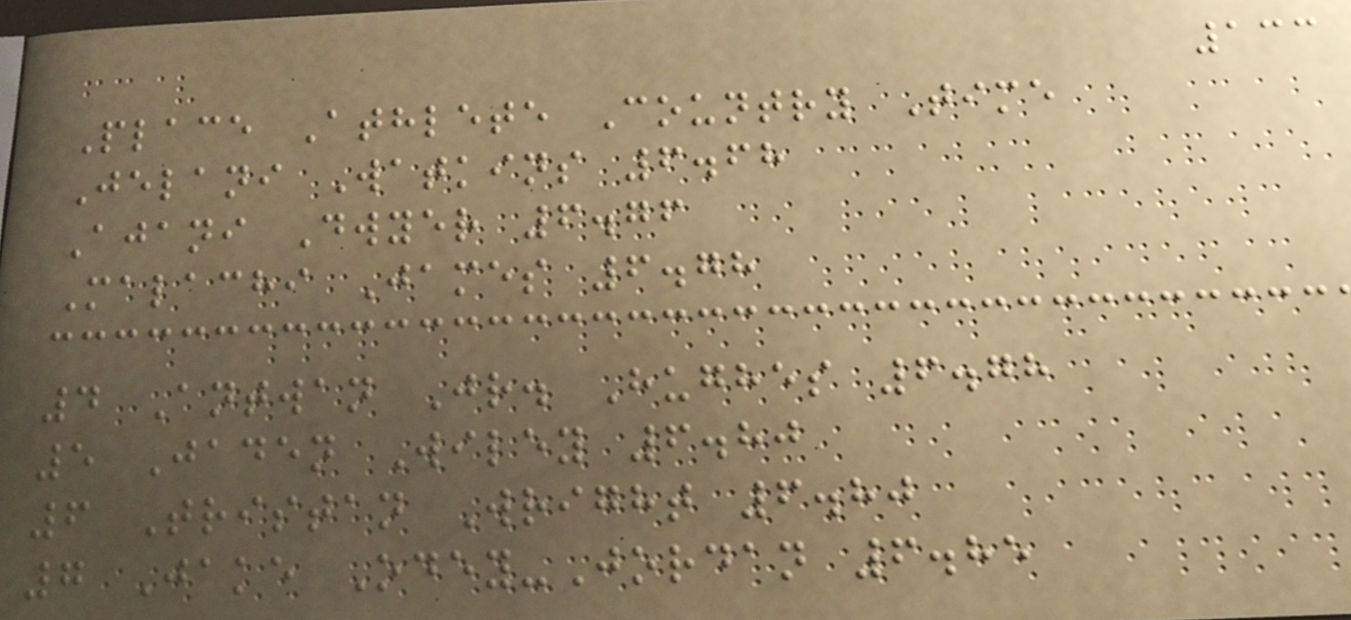133
Place Athlete Country Time
Jelani Watkins 6.68
Ajani Dwyer 6.76
Malachi James 6.78
4 Antwan Jr. Hughes 6.78
5 Jaden Wiley 6.80
6 Tristan Wright 6.80
7 Jake Odey-Jordan 6.85
